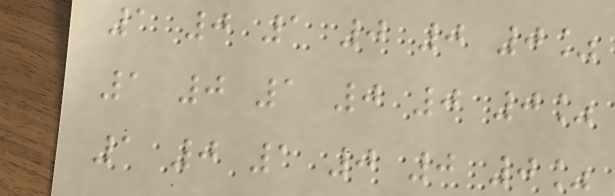1 0 1 0 0 0%
1 0 1 0 0 0%
1 0 1 0 0 0%
